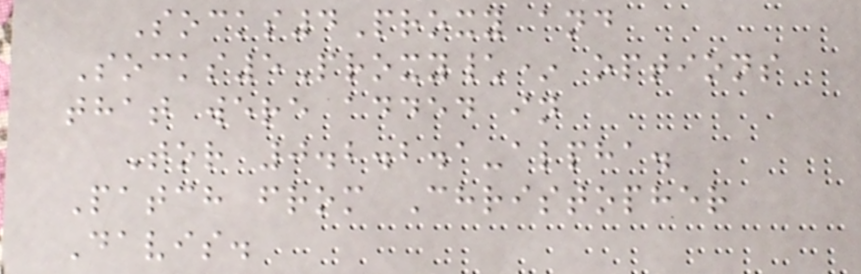Socks4Proxy and
Socks5Proxy\* options
that were added in
Tor 0.2.2.1-alpha.
Patch from Christopher
Davis.
